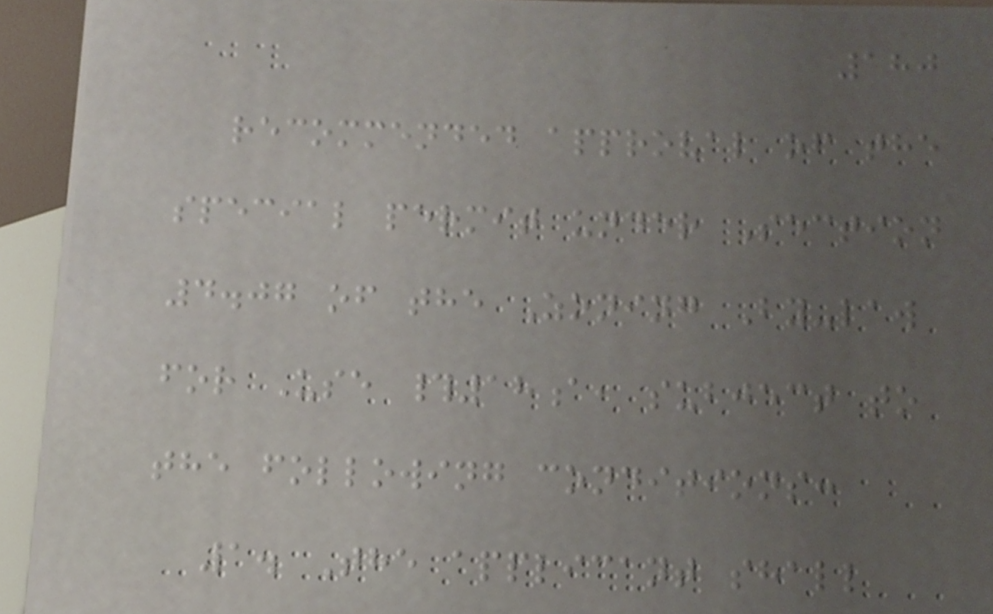180
recommended approval of the
special permit under Section
4.07 of the Zoning By-law
for Use #18a, subject to
the following conditions:
1. The applicant shall
